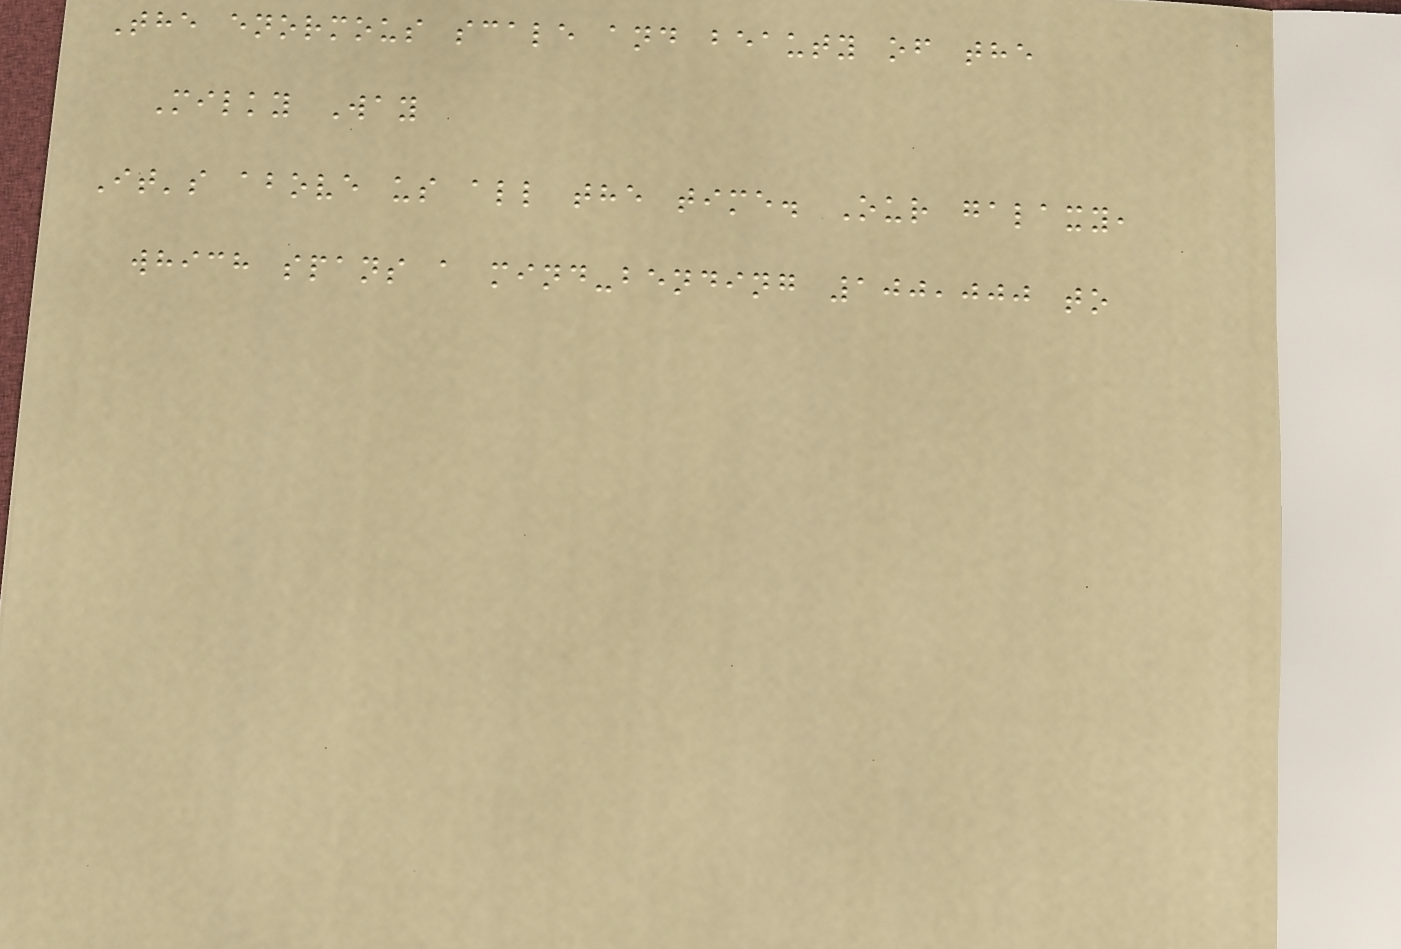The enormous scale and beauty of the
Milky Way
It's above us all the time. Our galaxy,
which spans a mind-bending 100,000 to
